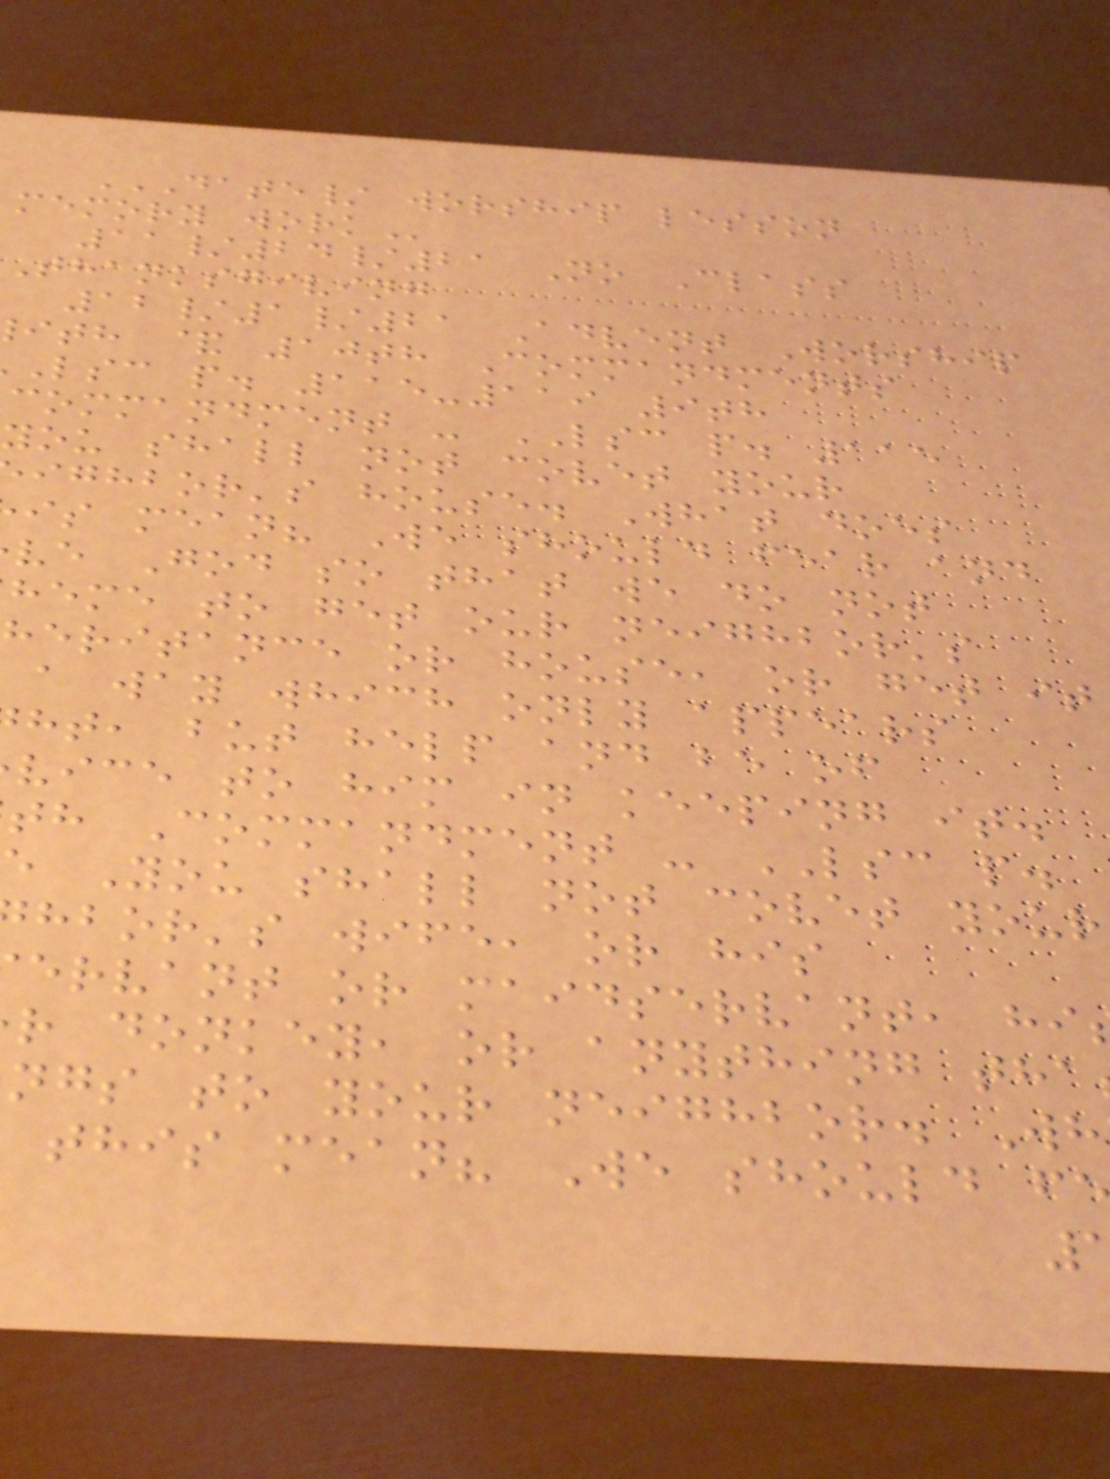DATE/ WORSHIP LESSON
memory
11/24/21 No Class
Thanksgiving
12/1/21 Advent Worship
ith & 10th Commandments
lsc p. 115-119 9th
commandment - LSC p. 115
you shall not covet your
ighbor's house. What does
is mean? We should fear and
ve God so that we do not
heme to get our neighbor's
heritance or house, or get it
a way which only appears
ht, but help and be of
vice to him in keeping it.
th Commandment - LSC p.
e You shall not covet your
hbor's wife, or his
ervant or maidservant, hi
r donkey, or anything tha
ngs to your neighbor. Wh
this mean? We should f
